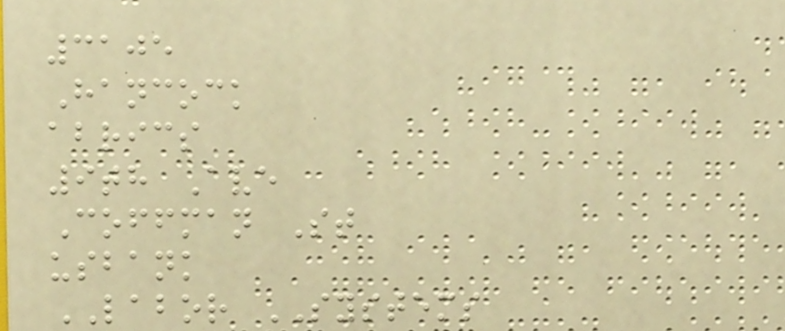3105
Hancock
abrics
9th Ave
Coffman St
usbank
LABOR SYSTEMS
